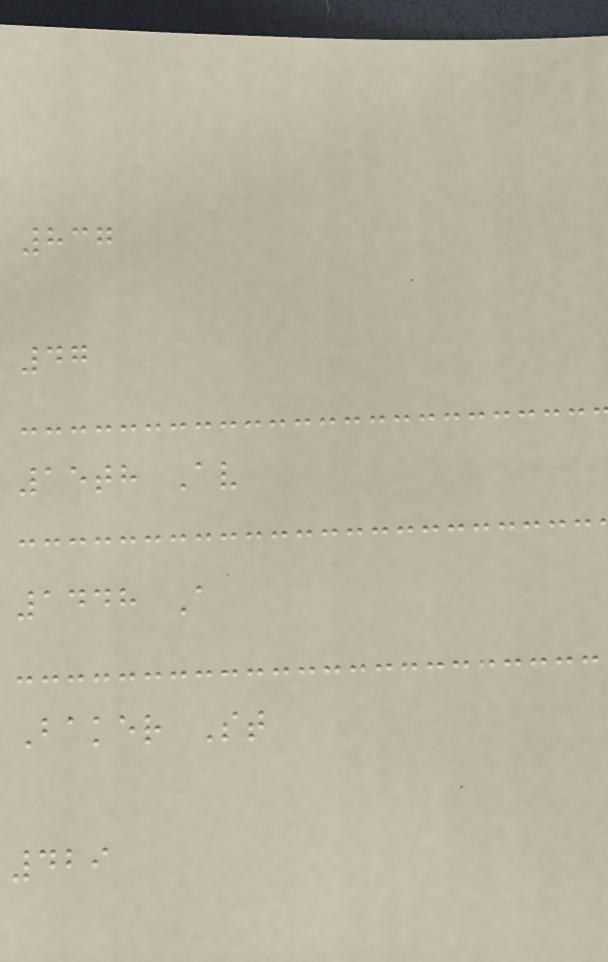837
47
15th Av
1448 A
Baker St
429
